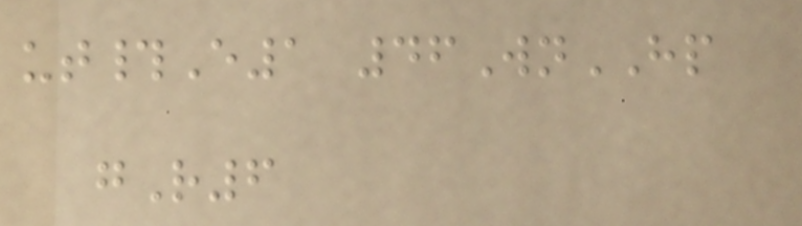ut#E1 46WnHP
gR6
